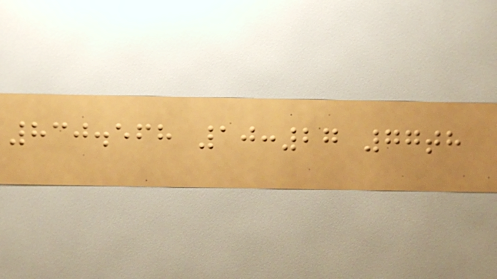830.568 10:27 77th
